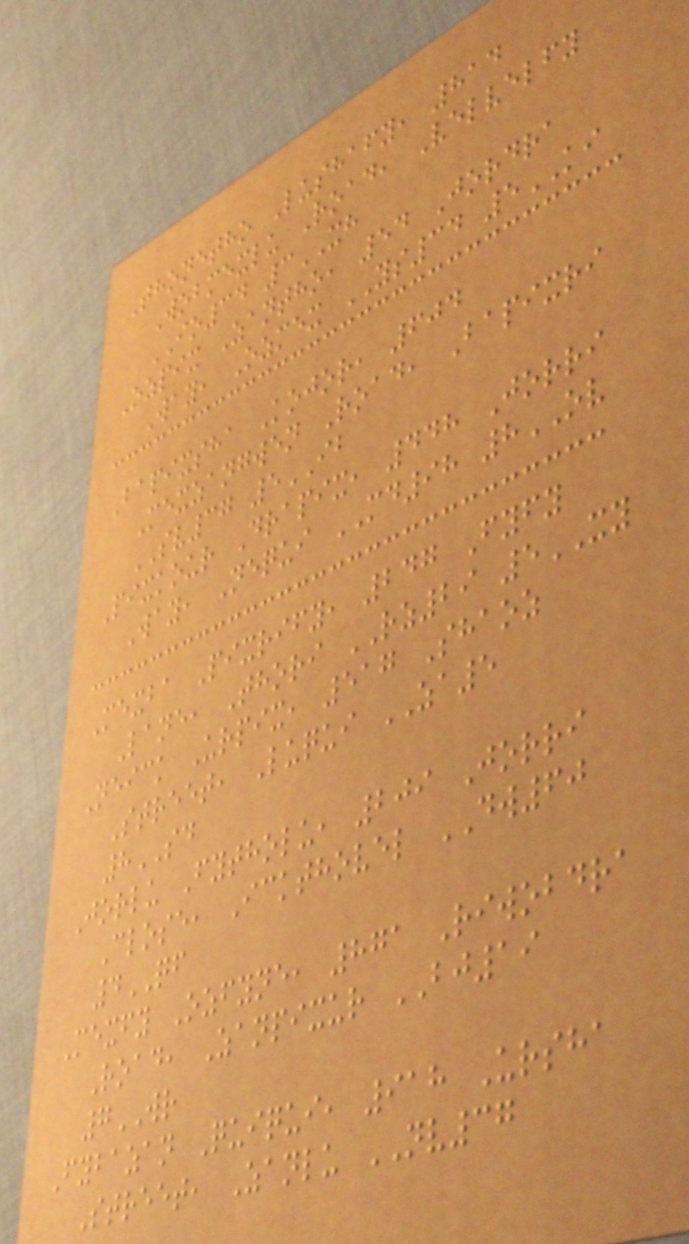Thonetho Lushafy, 814
Wobmexlu Road, Velvelfy
IO34 3XH
Ozpix Zantho, 54 Jordra
Way, Ozmex YS34 5KI
Bapixsha Kojor, 604
Mexzangwen Road, Bapixri
SV37 5IB
Pixkour Drapix, 448 Jorri
Way, Nequi MD98 8OV
Mexba Pixrify, 247 Fyfy
Lane, Thori RZ29 5XY
Neick Urpix, 517 Shaoz
Street, Luqui ZA5
8SD
Jorlu Fytholu, 209 Jorri
Close, Ickthovel DW60
4QF
Mexfy Ozfyne, 871 Riwobdra
Road, Zanpixur BJ19
7WR
Fybazan Quiqui, 918 Ursha
Street, Zanlu NV37
